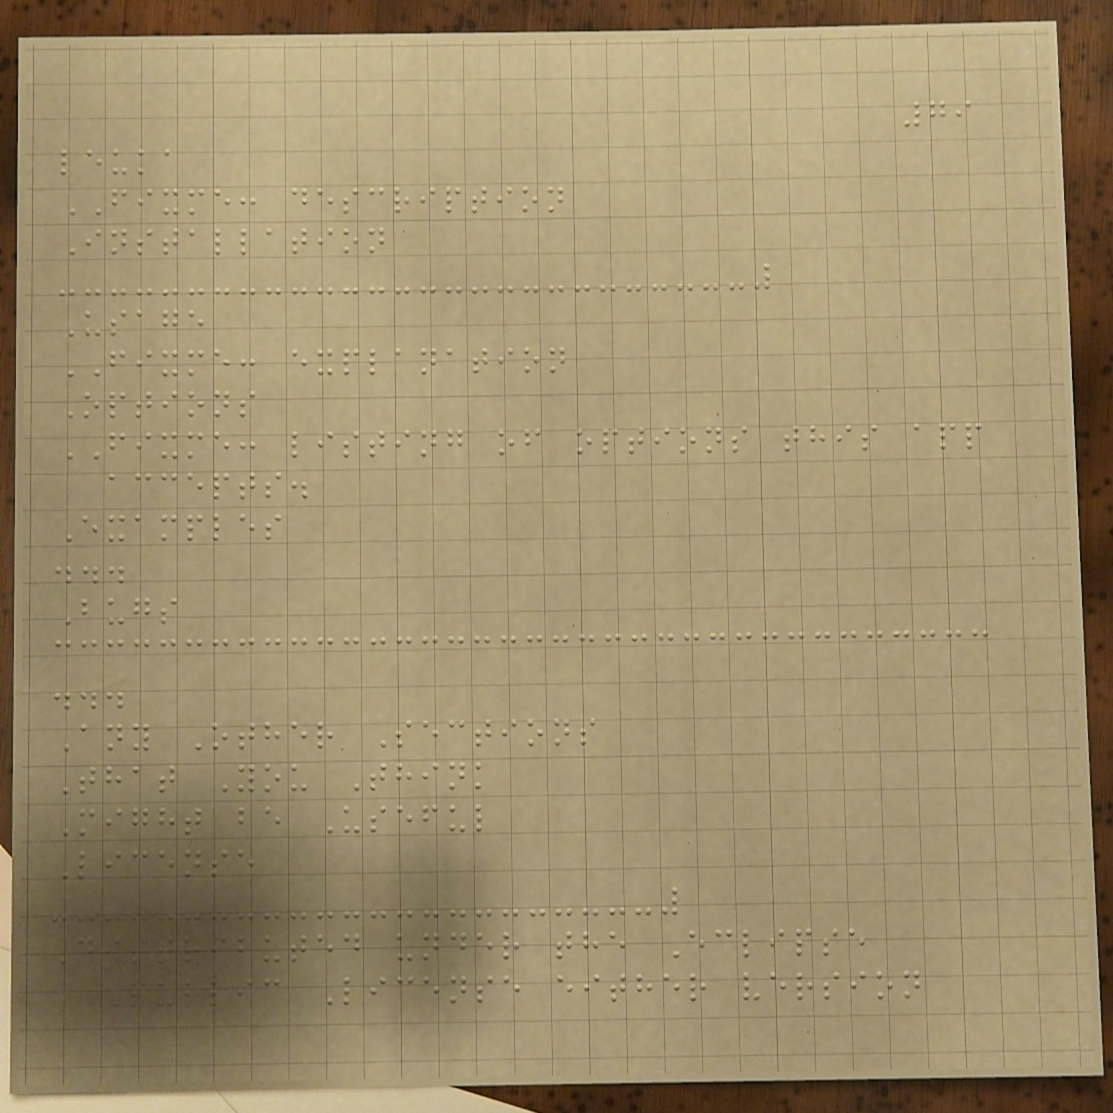79
leuka
FIXME: description
Installation
Usage
FIXME: explanation
Options
FIXME: listing of options this app
accepts.
Examples
...
Bugs
...
Any Other Sections
That You Think
Might be Useful
License
Distributed under the Eclipse
Public License either version
